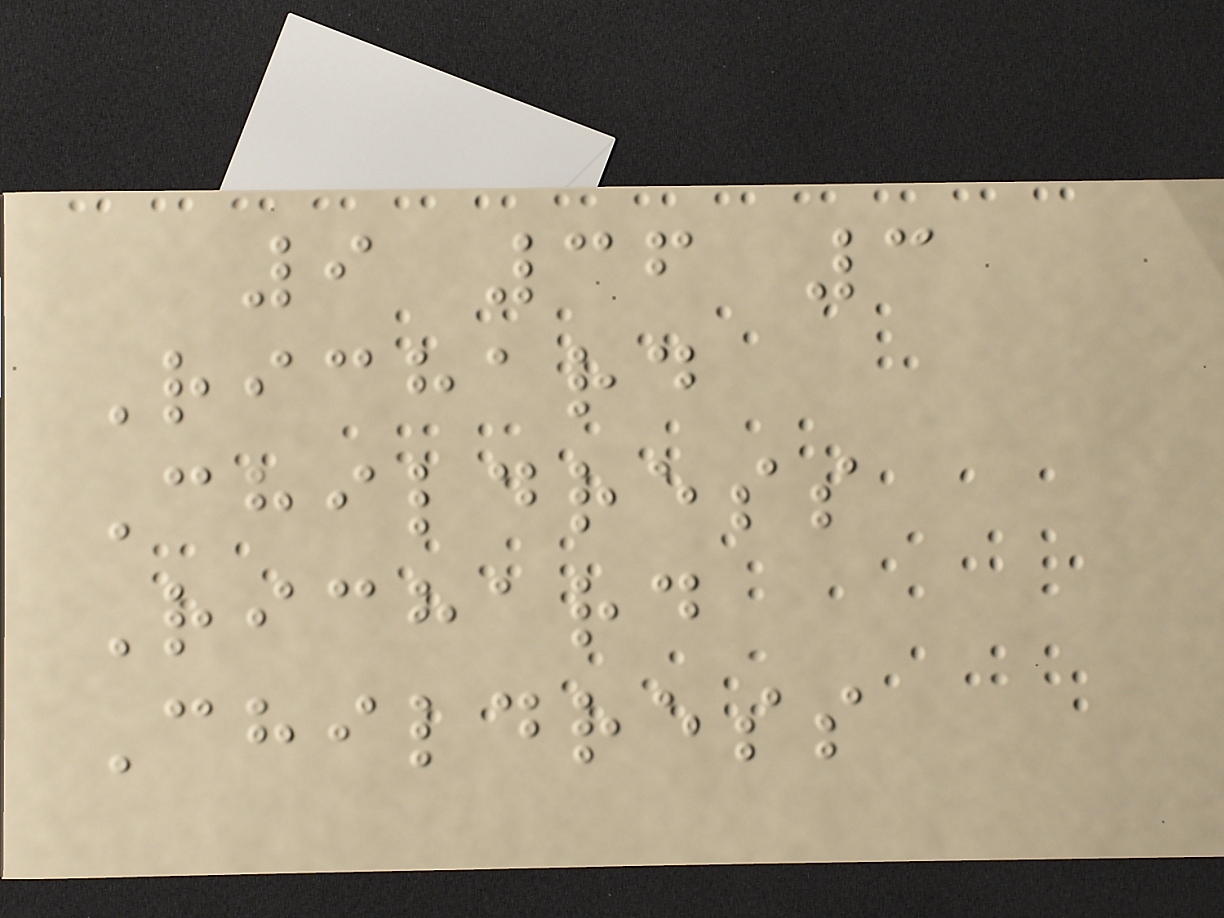9 36 3
Richard
Childress
Richard
Childress
